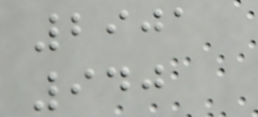2901
940
